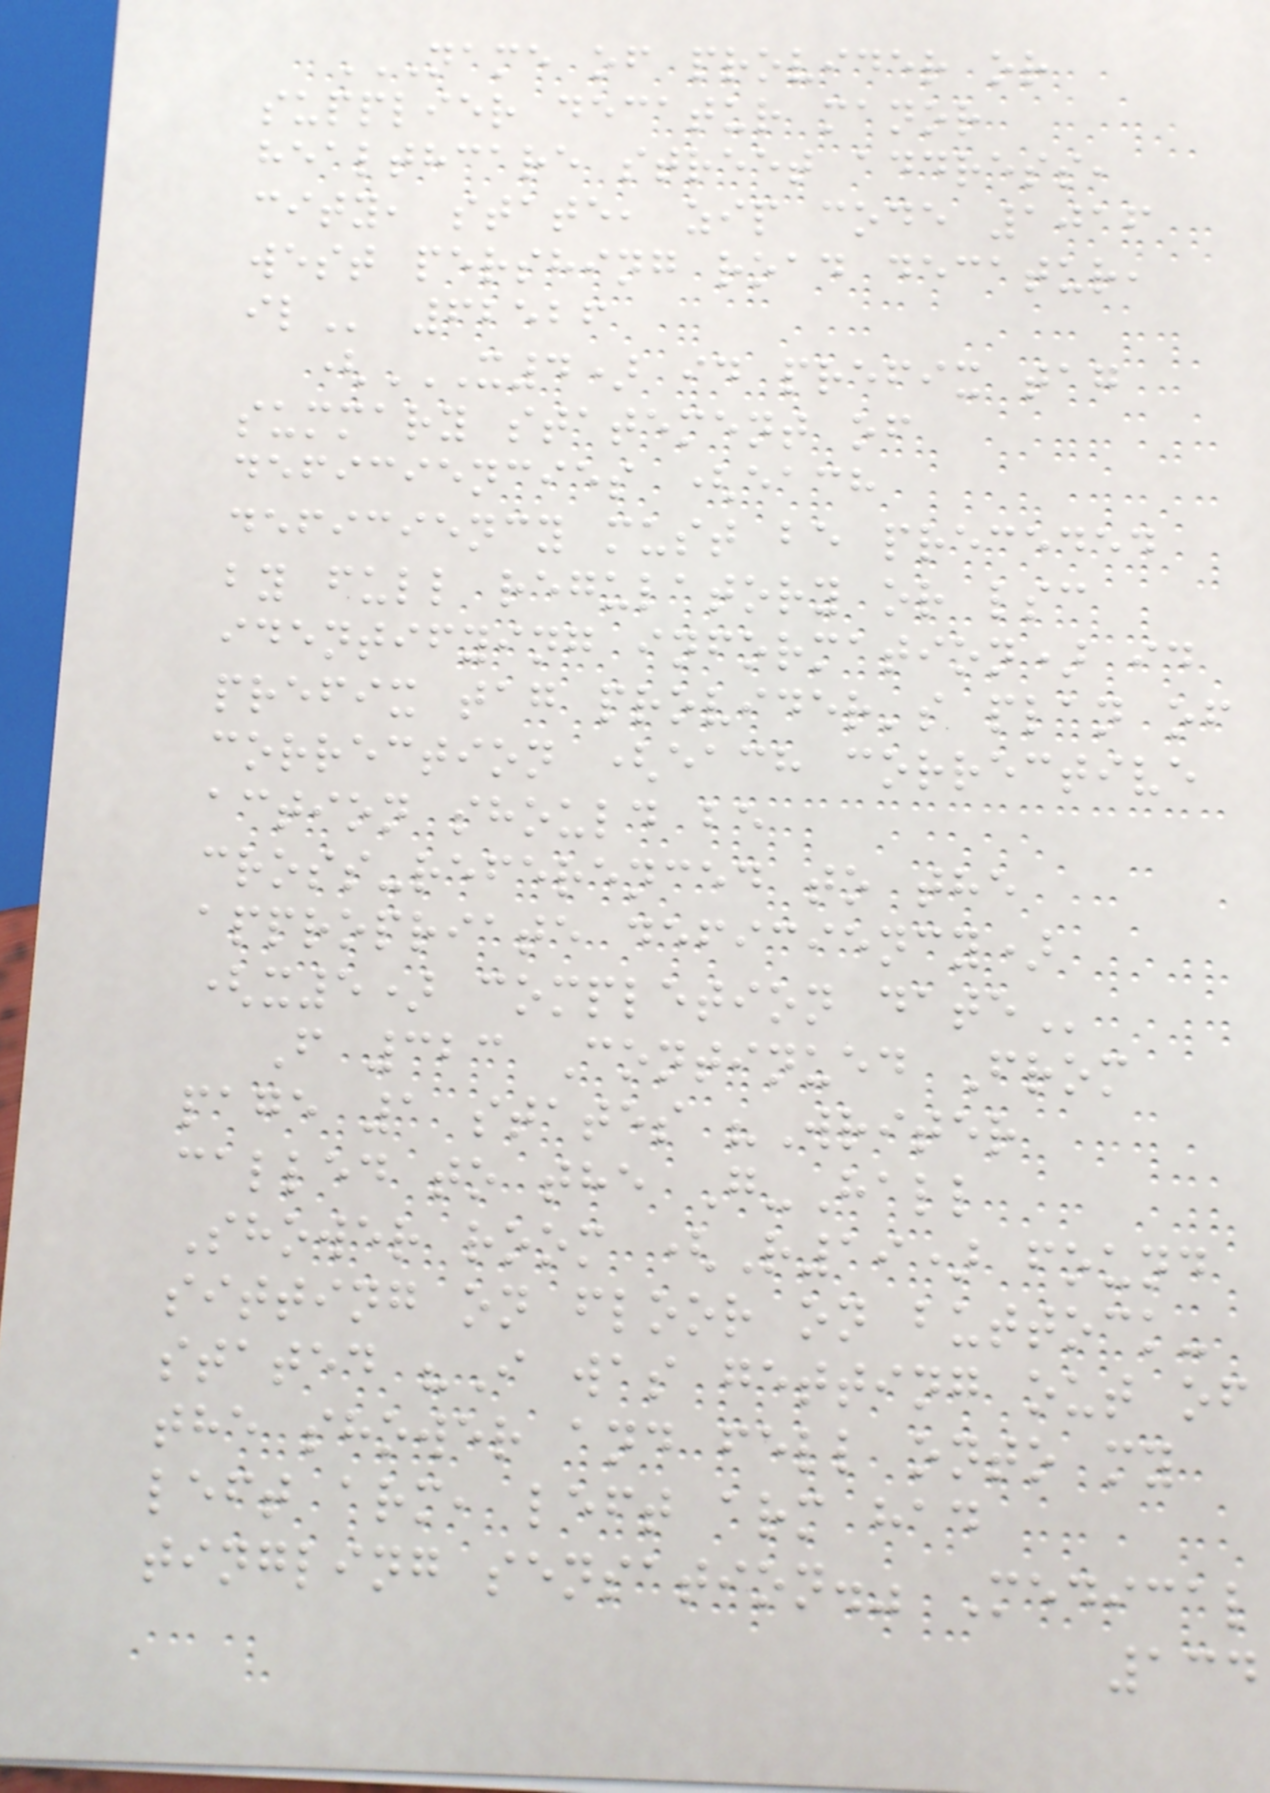NAME OF PROVIDER OR
SUPPLIER DECATUR MANOR
HEALTHCARE STREET ADDRESS,
CITY, STATE, ZIP CODE 1016
WEST PERSHING ROAD DECATUR,
IL 62526
(X4) ID PREFIX TAG
SUMMARY STATEMENT OF
DEFICIENCIES (EACH
DEFICIENCY MUST BE PRECEDED
BY FULL REGULATORY OR LSC
IDENTIFYING INFORMATION) ID
PREFIX TAG PROVIDER'S PLAN OF
CORRECTION (EACH CORRECTIVE
ACTION SHOULD BE
CROSS-REFERENCED TO THE
APPROPRIATE DEFICIENCY)
(X5) COMPLETION DATE
F 323 Continued From
page 1 states "Writer
called to the G-Hall
Shower room (R19) found
sitting on floor on buttock-
stated "I was getting out of
the shower and fell onto my
left arm, left arm had
tingling sensation." Medical
134
